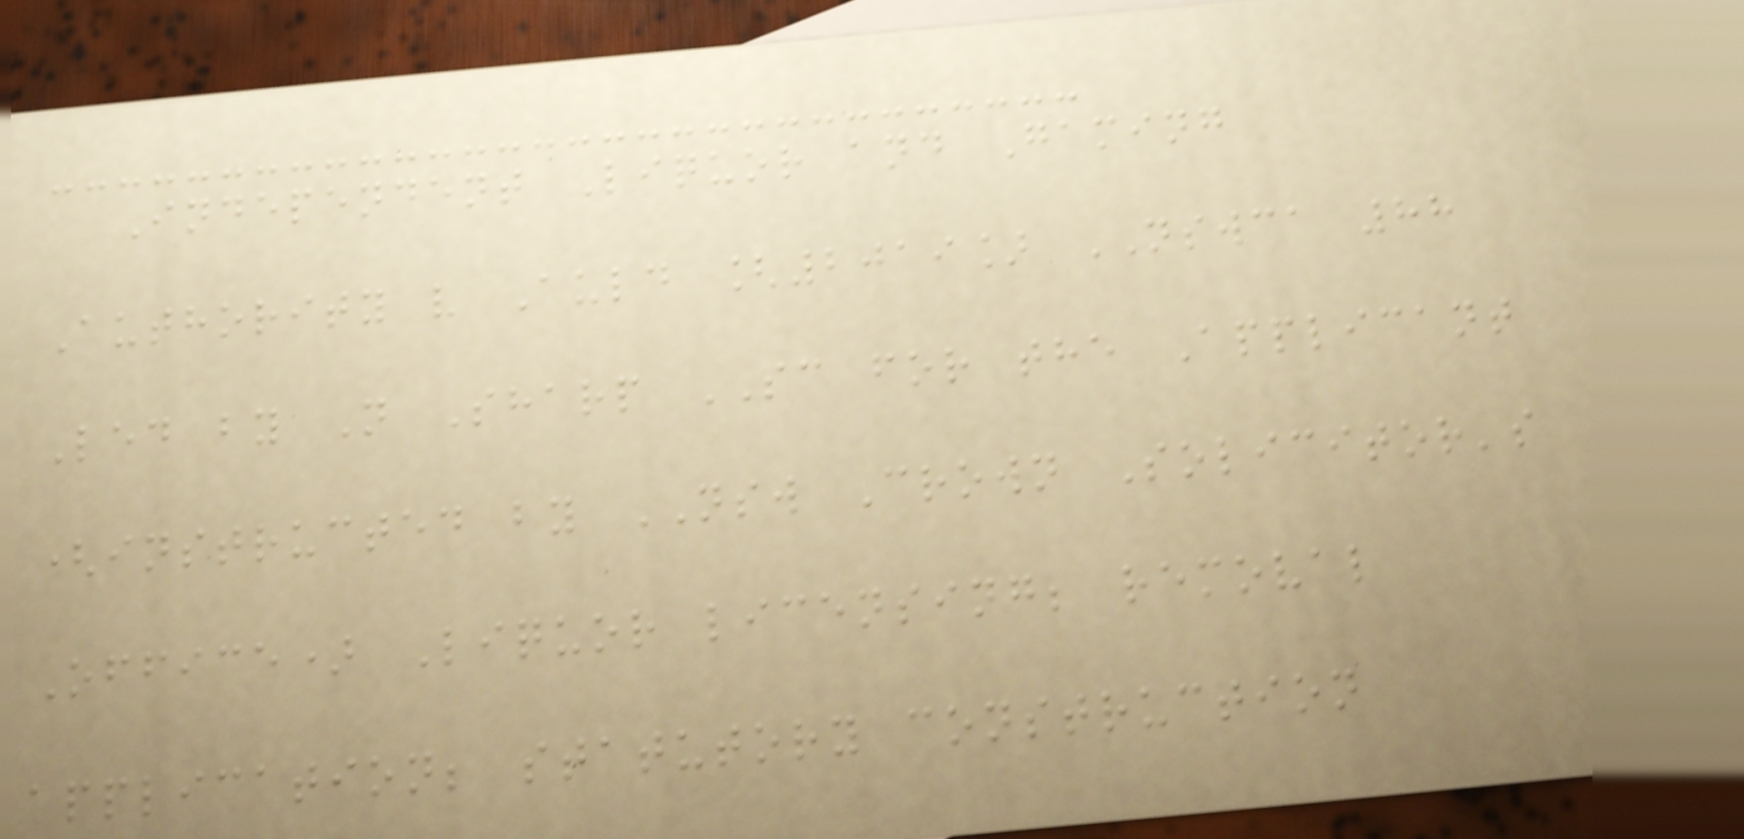Independent Liquor and Gaming
Authority v Auld [2019] NSWCA 88
Led by N Sharp SC for the Applicant
(instructed by NSW Crown Solicitor's
Office) Liquor licensing; removal
application; statutory construction
